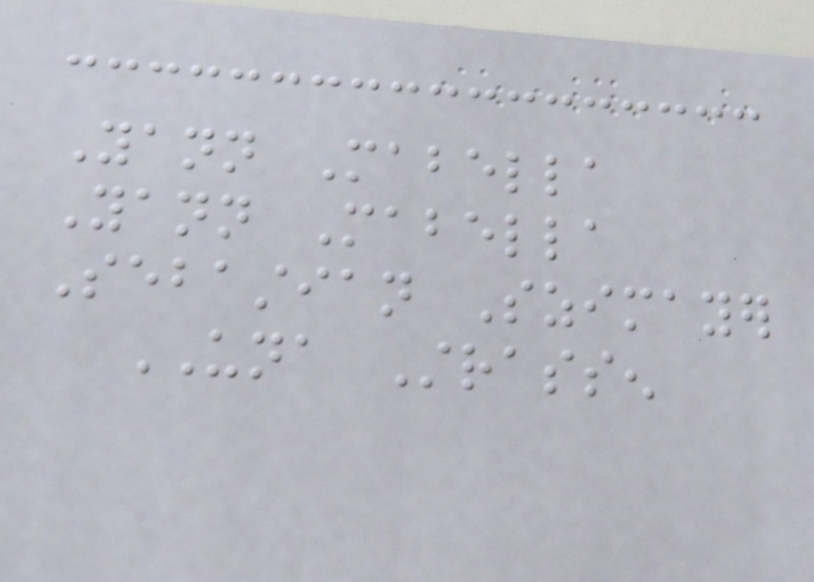Yann Mabella
Yann Mabella
Sebastian Szimayer
UNA Strassen
